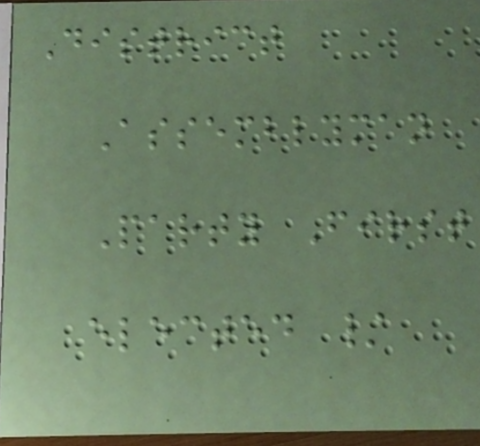District
Assemblyman
Party First
elected /
